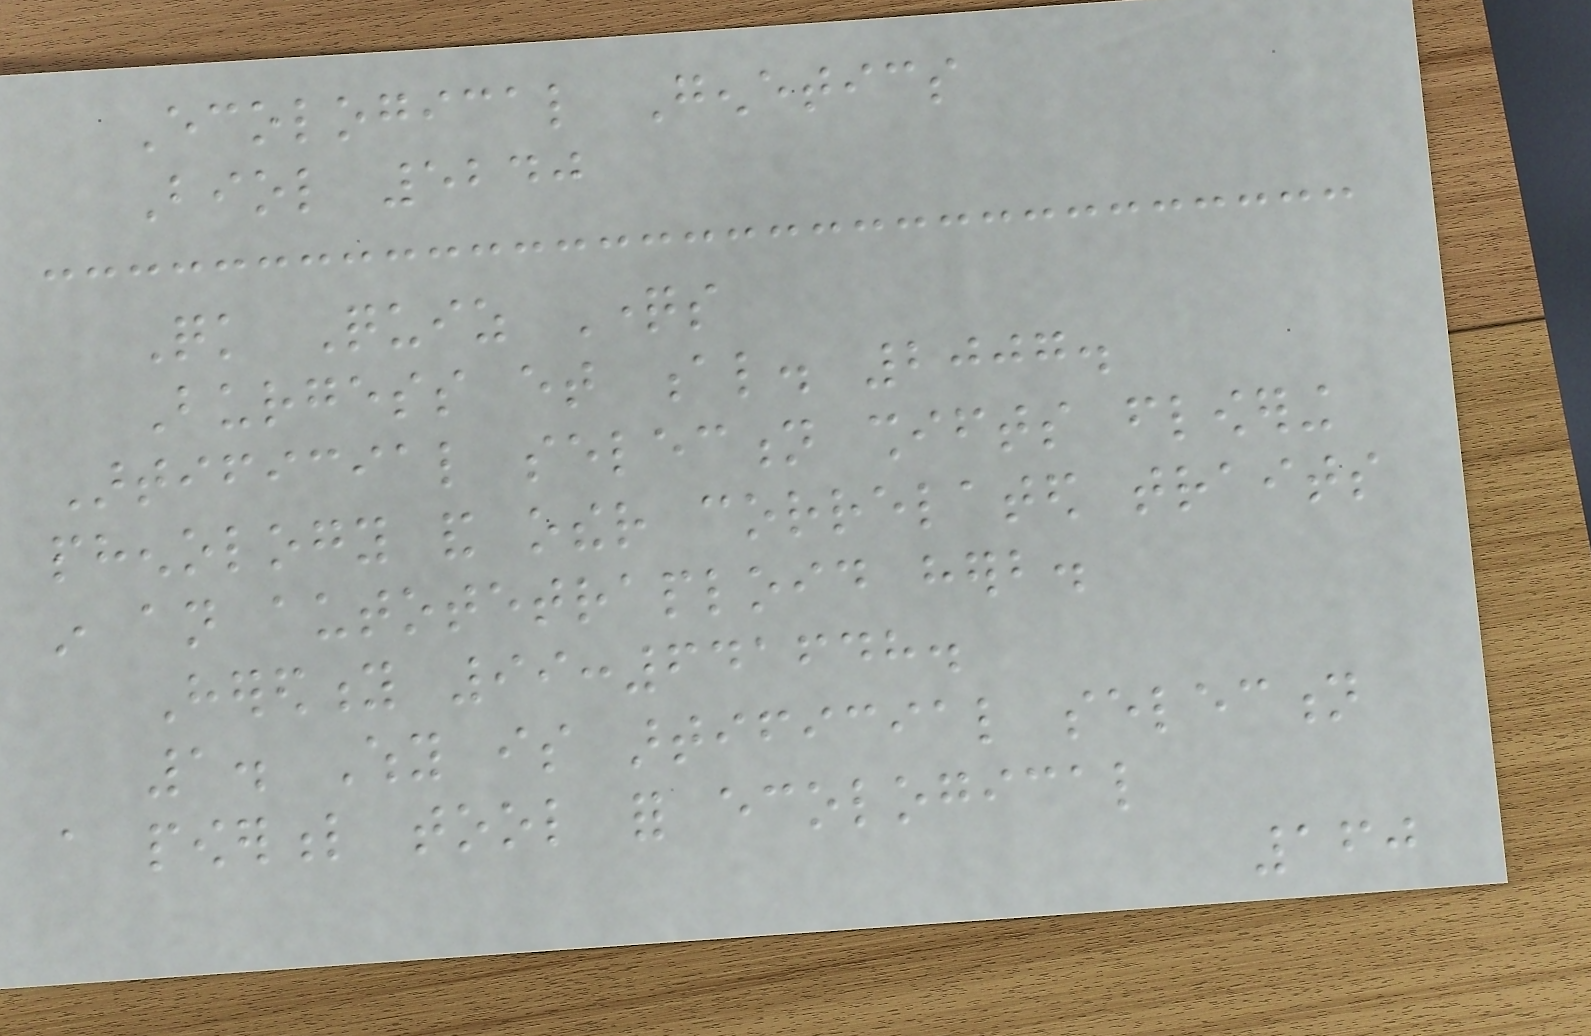Ecological Genetics
Biol 5240
Quick Quiz Questions
Burgess et al. 2007.
Artificial selection shifts flowering
phenology and other correlated traits
in an autotetraploid herb.
Heredity 99:641648.
1. Why is artificial selection
a powerful tool for ecological
160
